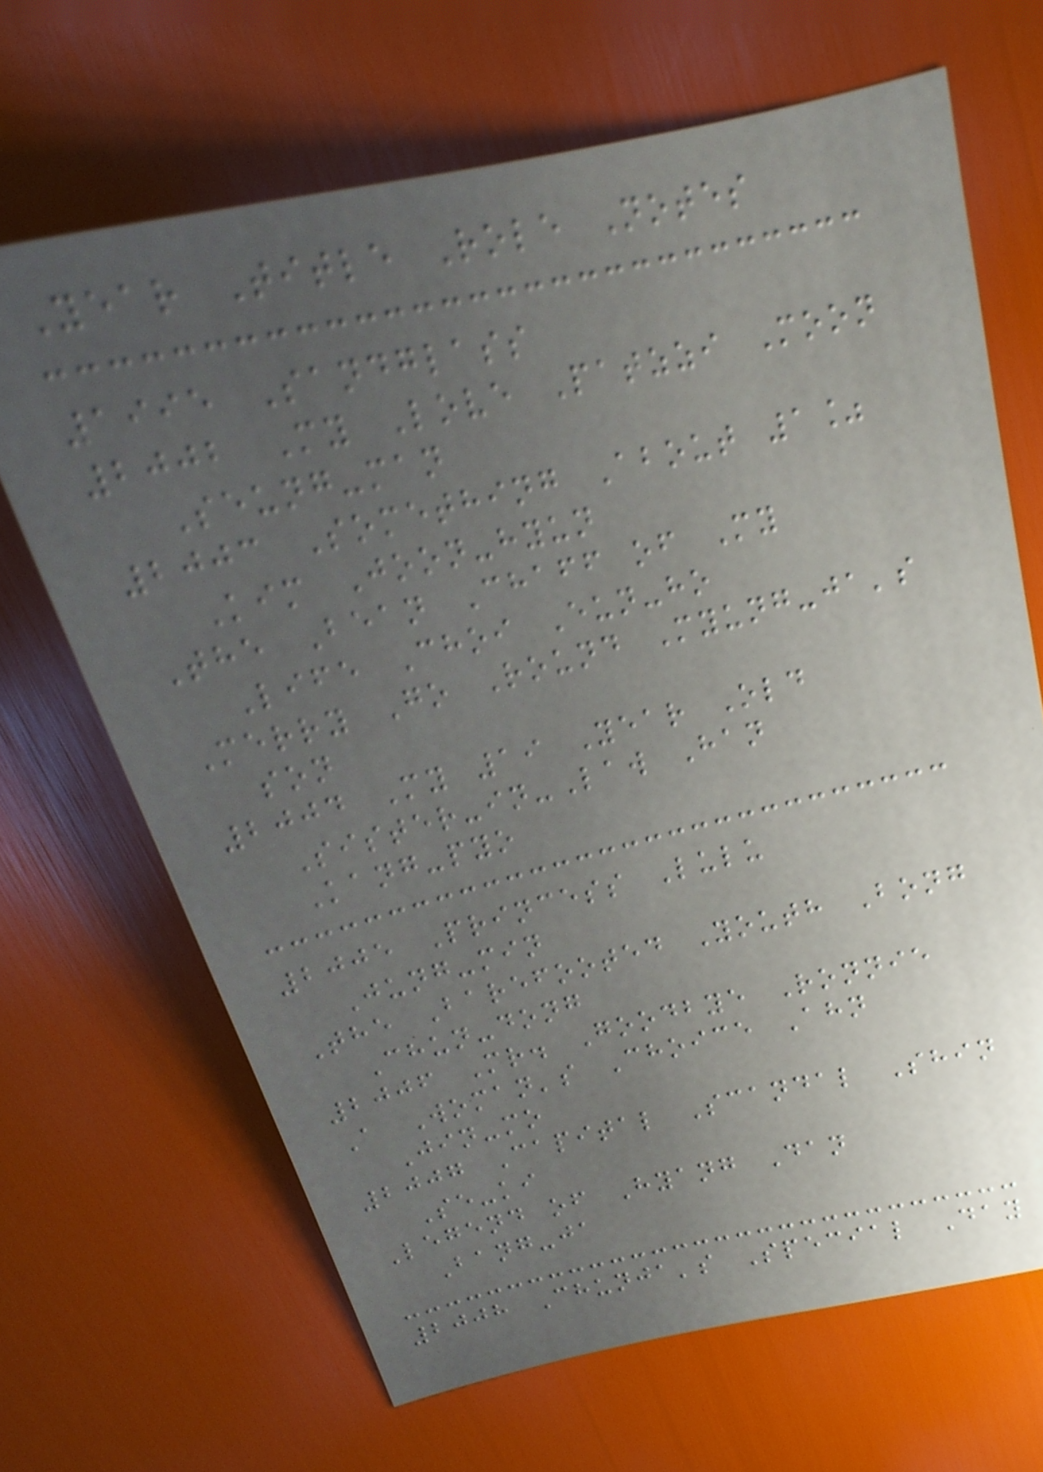Year Title Role Notes
1995 Sandglass
2002 My Love Patzzi Moon
Seung-man
2003 Something About 1%
Kim Joon-hyun
The Bean Chaff of My
Life Choi Eun-ho
Merry Go Round Myung-ja's
son
2004 My 19 Year Old
Sister-in-Law Han
Kang-pyo
2005 Princess Lulu
Jung-min
The Barefooted Youth Bong
Chun-dong
2006 Mr. Goodbye Ronnie
A Woman's Choice Ahn
Jin-mo
2007 Capital Scandal Shin
Se-ki
Legend of Hyang Dan
Bang-ja
2008 Chunja's Special Day
